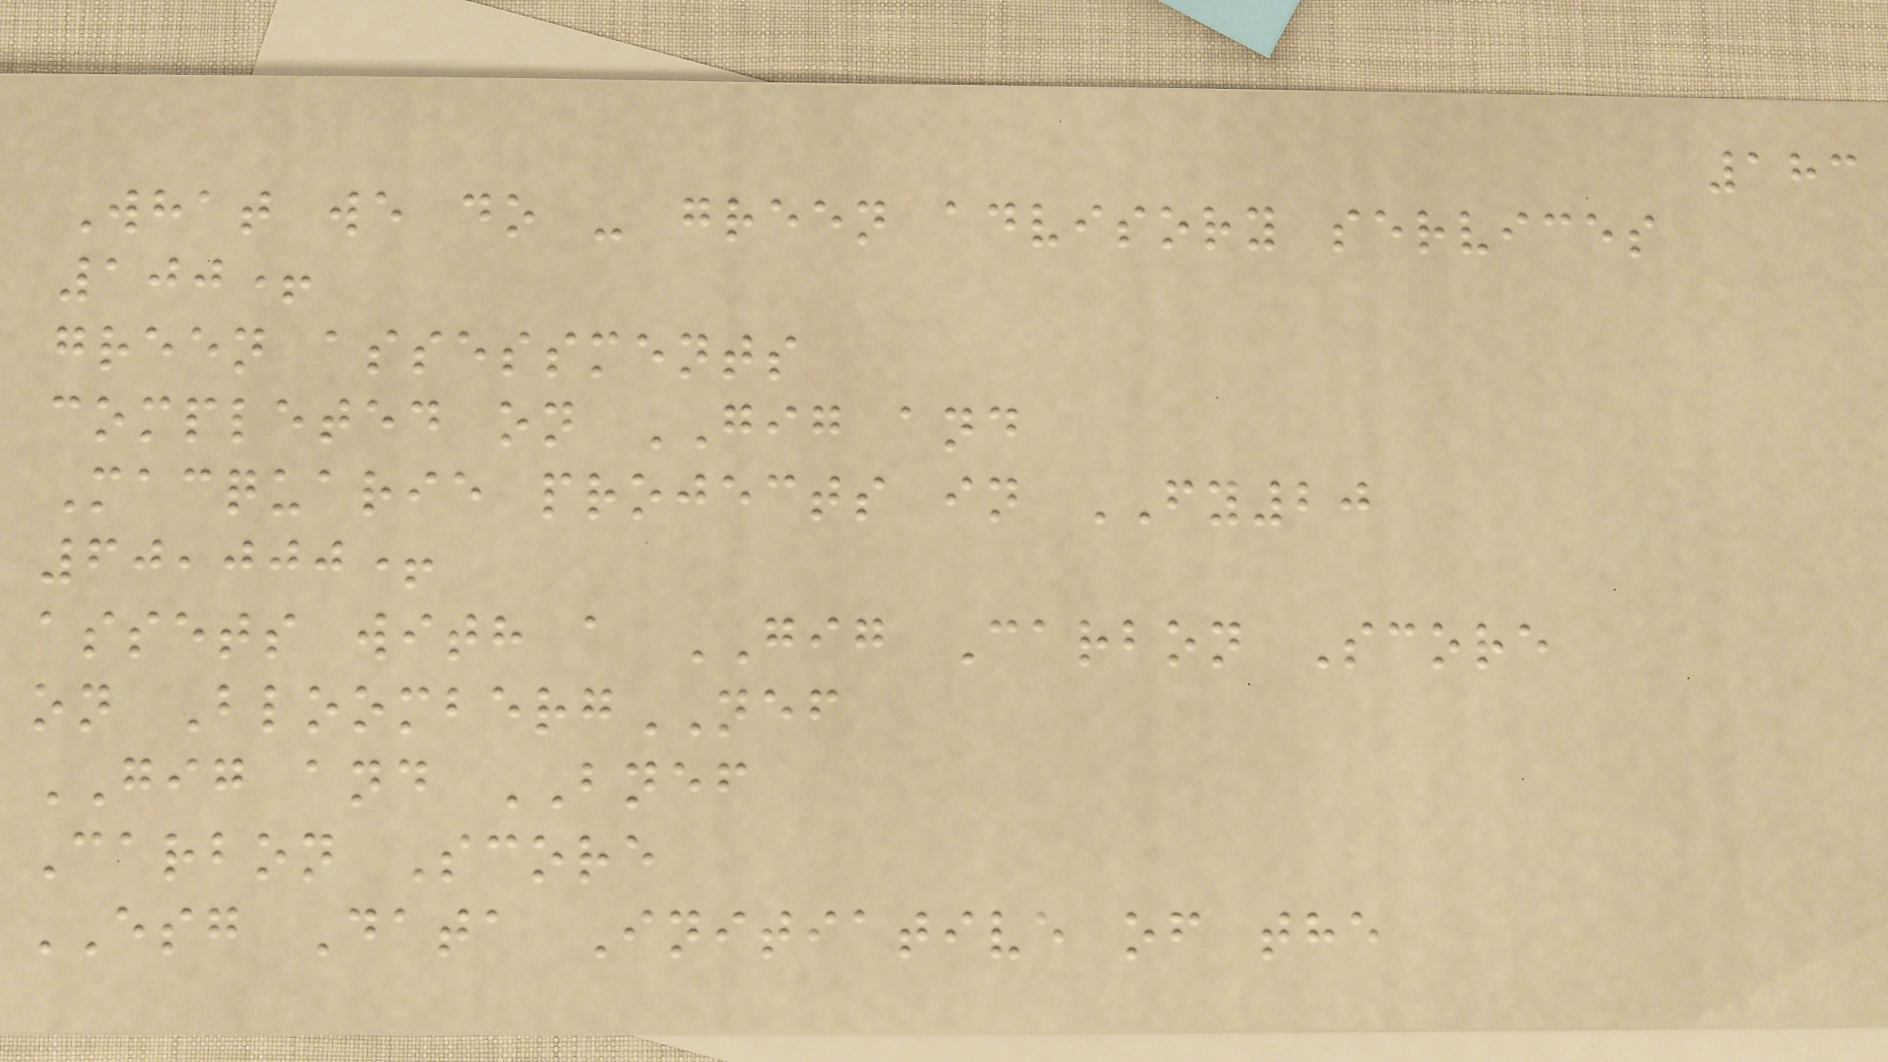183
What we do - green advisory services
100+
green assessments
completed on GIG and
Macquarie projects in FY20
60,000+
assets with a GIG Carbon Score
on BloombergNEF
GIG and BNEF
Carbon Score
ESG Data Initiative of the
